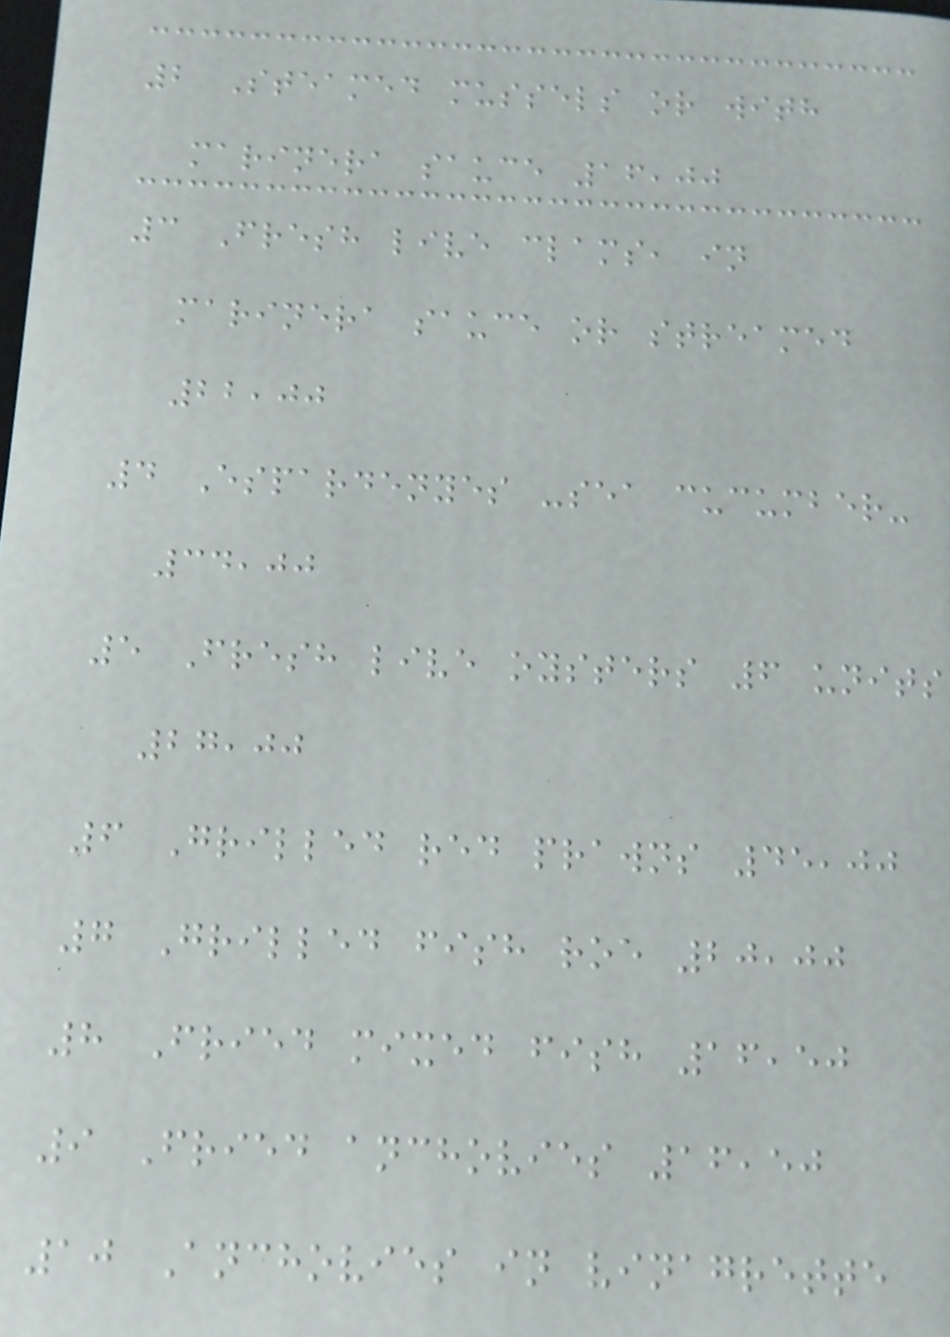2 Steamed mussels or with
marinera sauce 16,00
3 Fresh live clams, in
marinera sauce or streamed
22,00
4 Espardenyes -sea cucumber-
34,00
5 Fresh live oysters 6 units
27,00
6 Grilled red prawns 45,00
7 Grilled fish roe 20,00
8 Fried mixed fish 16,50
9 Fried anchovies 16,50
10 Anchovies in vinagrette
